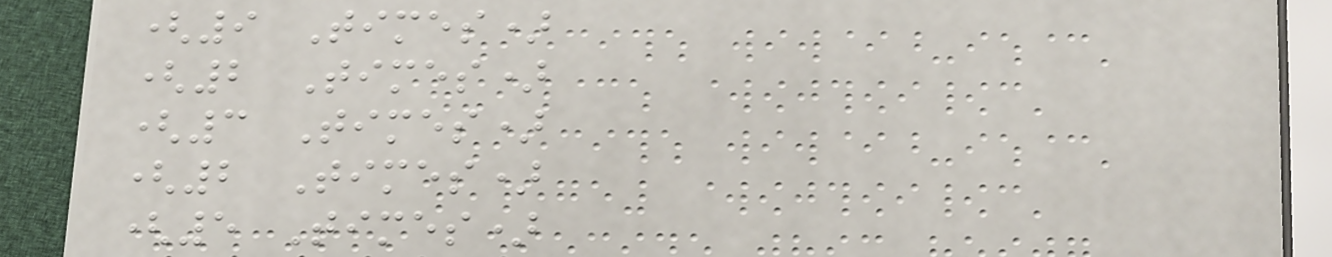(9 Times)
(2 Times)
(3 Times)
(2 Times)
(5 Times)
